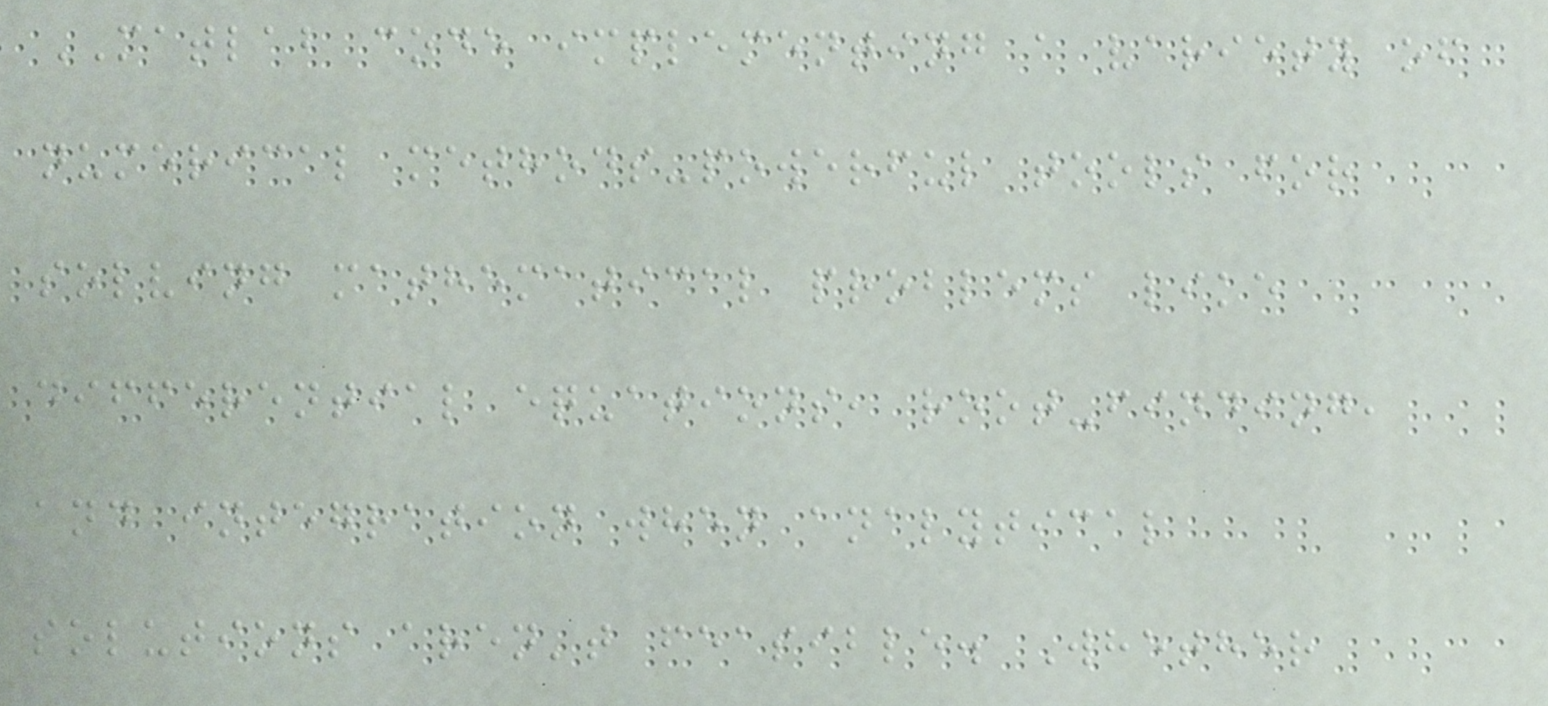MATLAB code implementing a variety of
numerical methods-powerful tools for
solving mathematical problems like
differential equations, root-finding,
and integration when analytical
solutions aren't feasible. Whether
